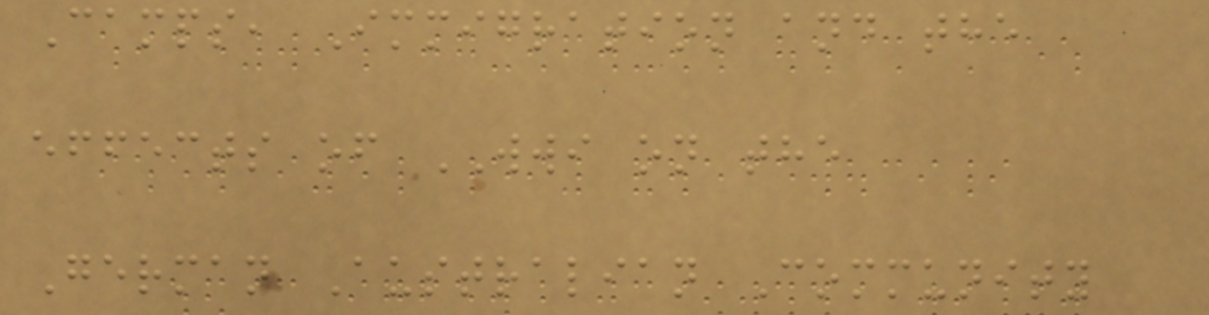Camps, Immigration and the
effects of WWI on the
German Australian Community
